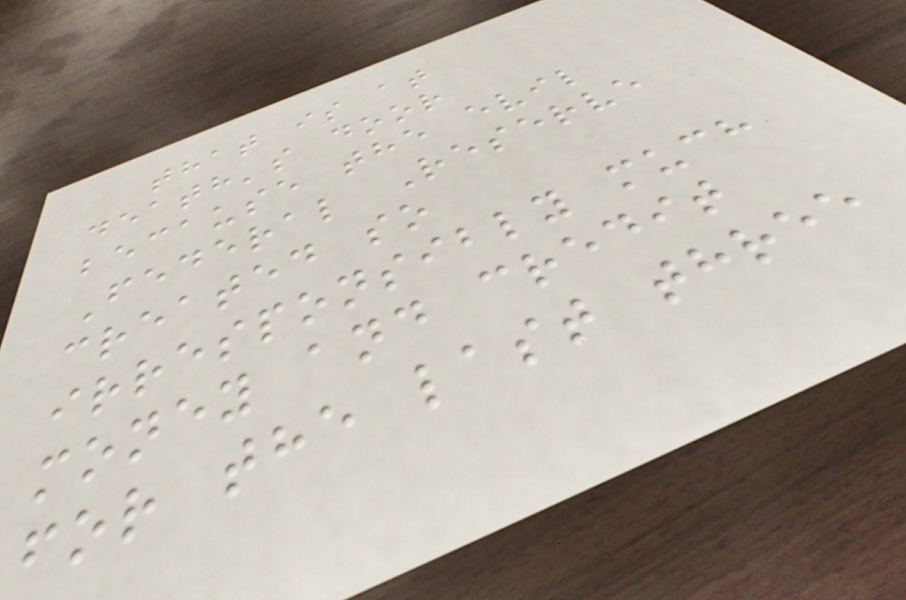that is at
death's door
because the evil
Federal Reserve
created so
irresponsibly much
money and credit
for the last three
